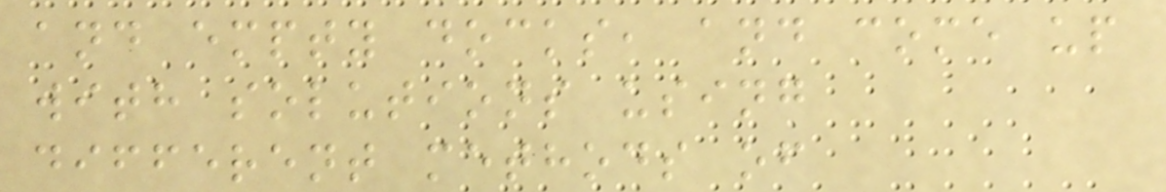and empty docks, and come up
with solutions using
different methods of
